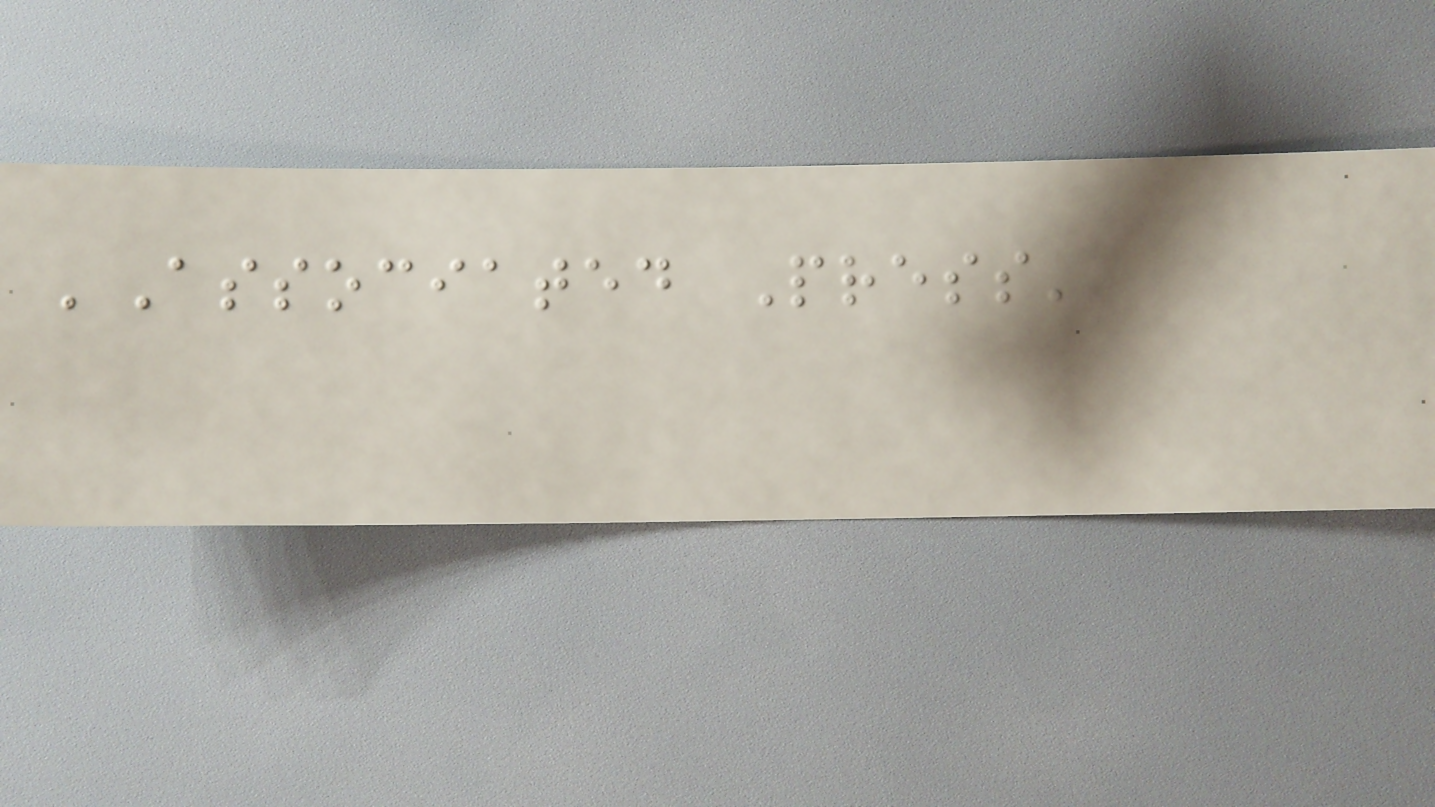'Associated Press'
